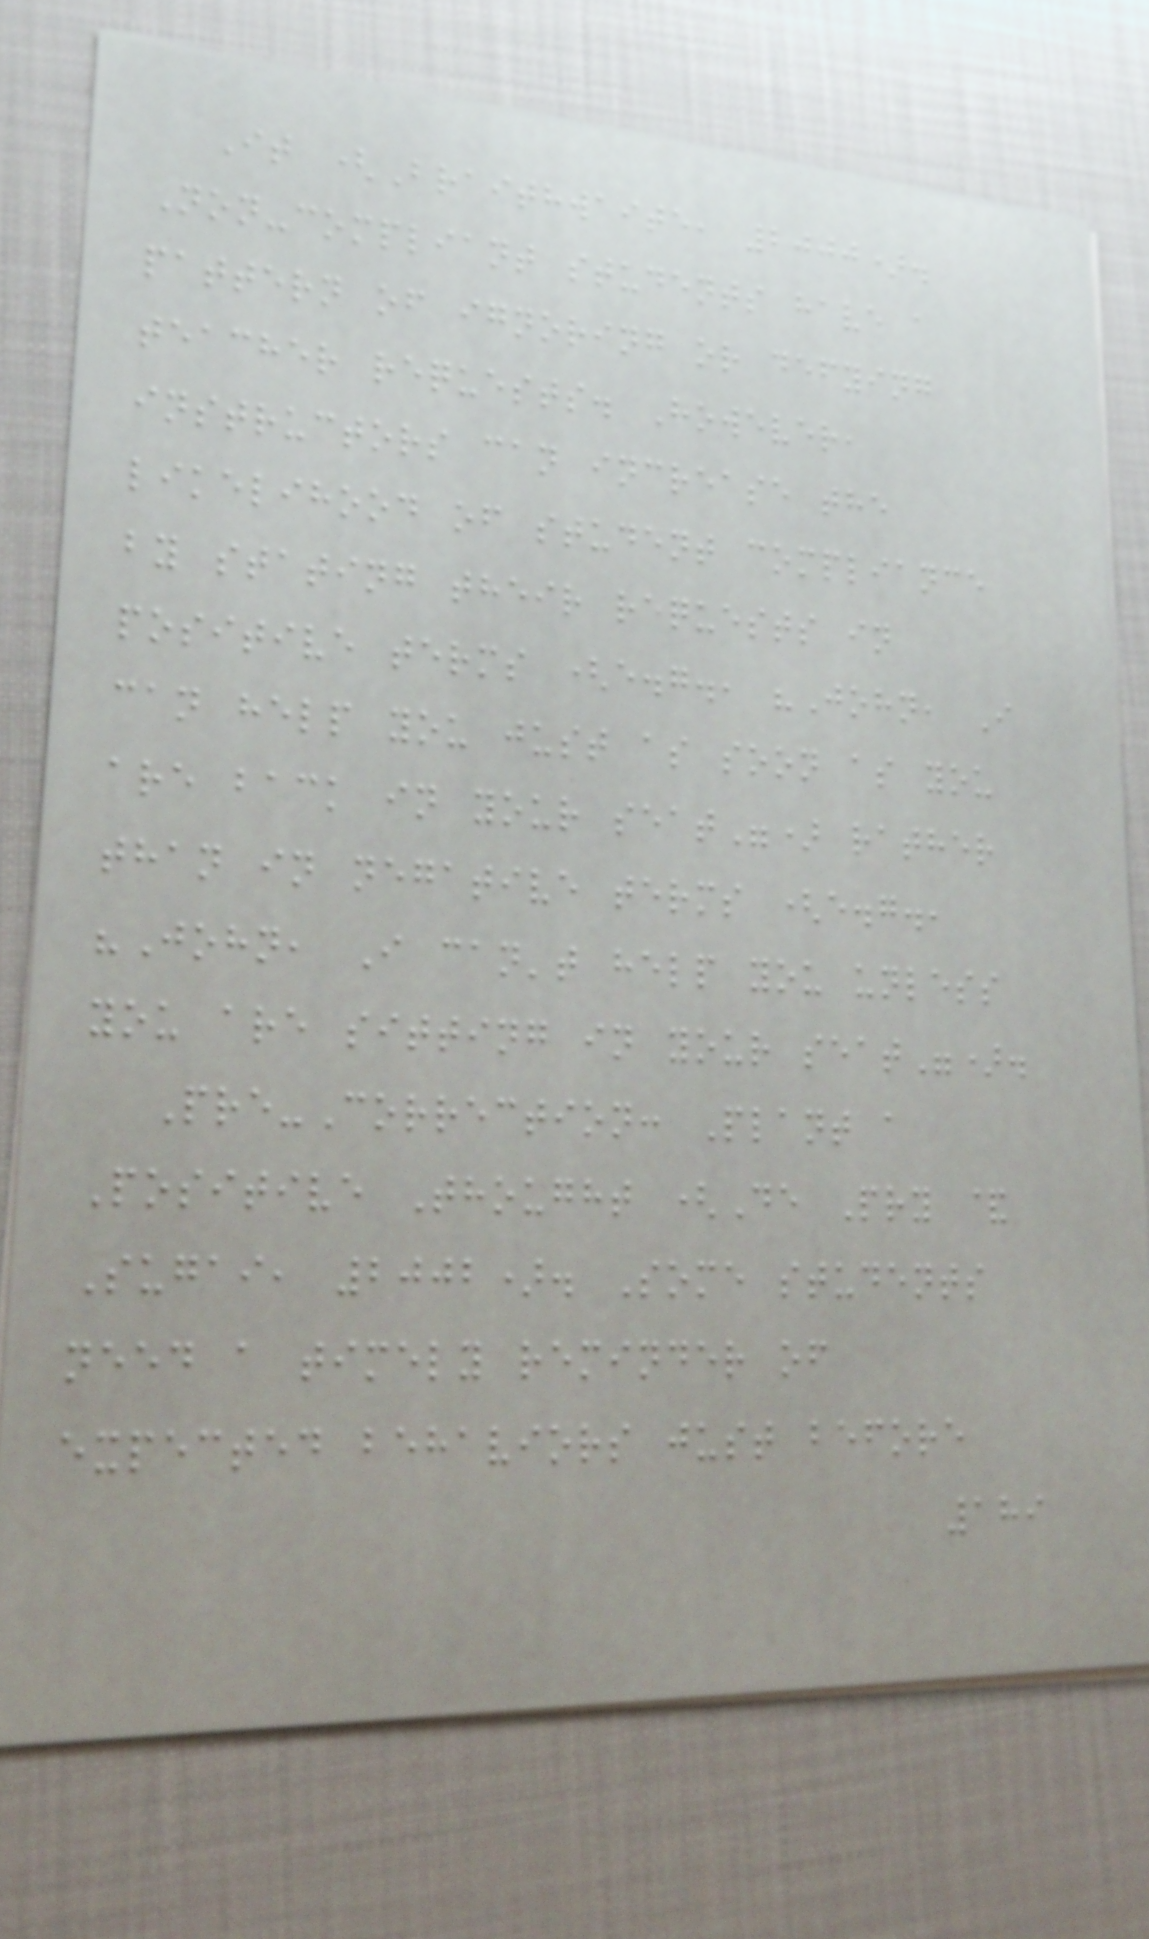It (Braithwaite, 2000).
Non-compliant students have a
pattern of ignoring or defying
teacher requests. However,
instructors can increase the
likelihood of student compliance
by stating their requests in
positive terms (e.g., "John, I
can help you just as soon as you
are back in your seat") rather
than in negative terms (e.g.,
"John, I can't help you unless
you are sitting in your seat").
Pre-Correction: Plant a
Positive Thought (De Pry &
Sugai, 2002). Some students
need a timely reminder of
expected behaviors just before
189
